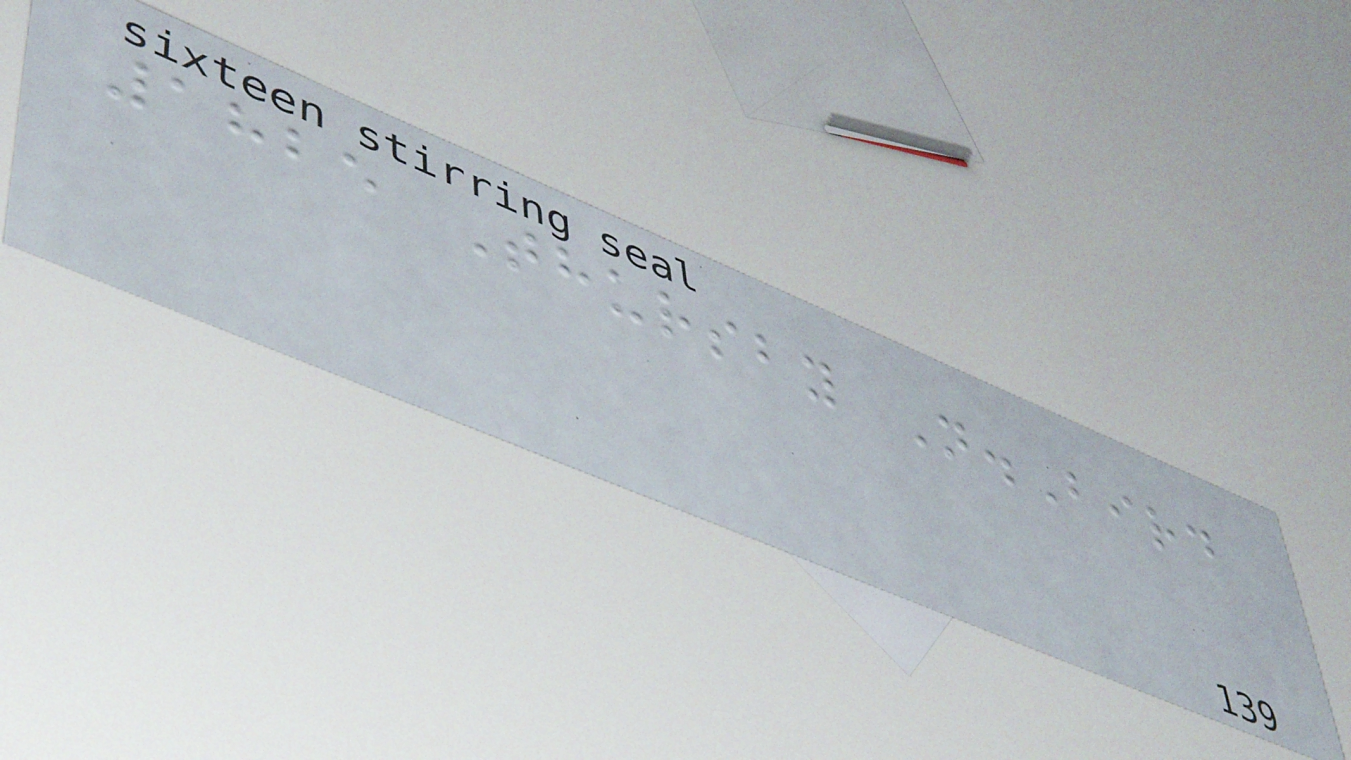1825 Thursby N.Bird
